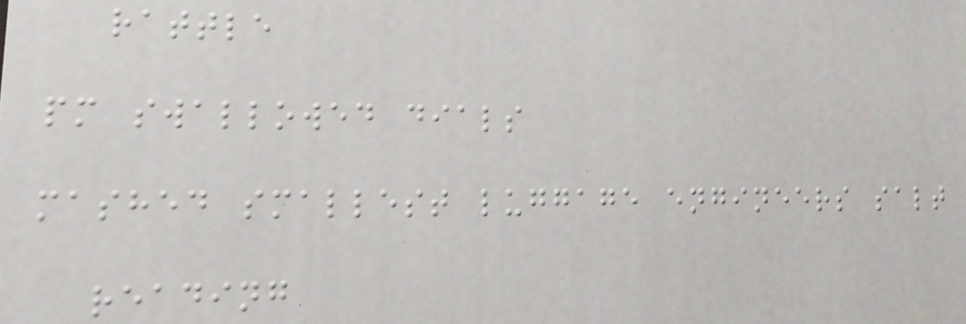rattle
pm swallowed dials
mashed smallest luggage engineers salt
reading
